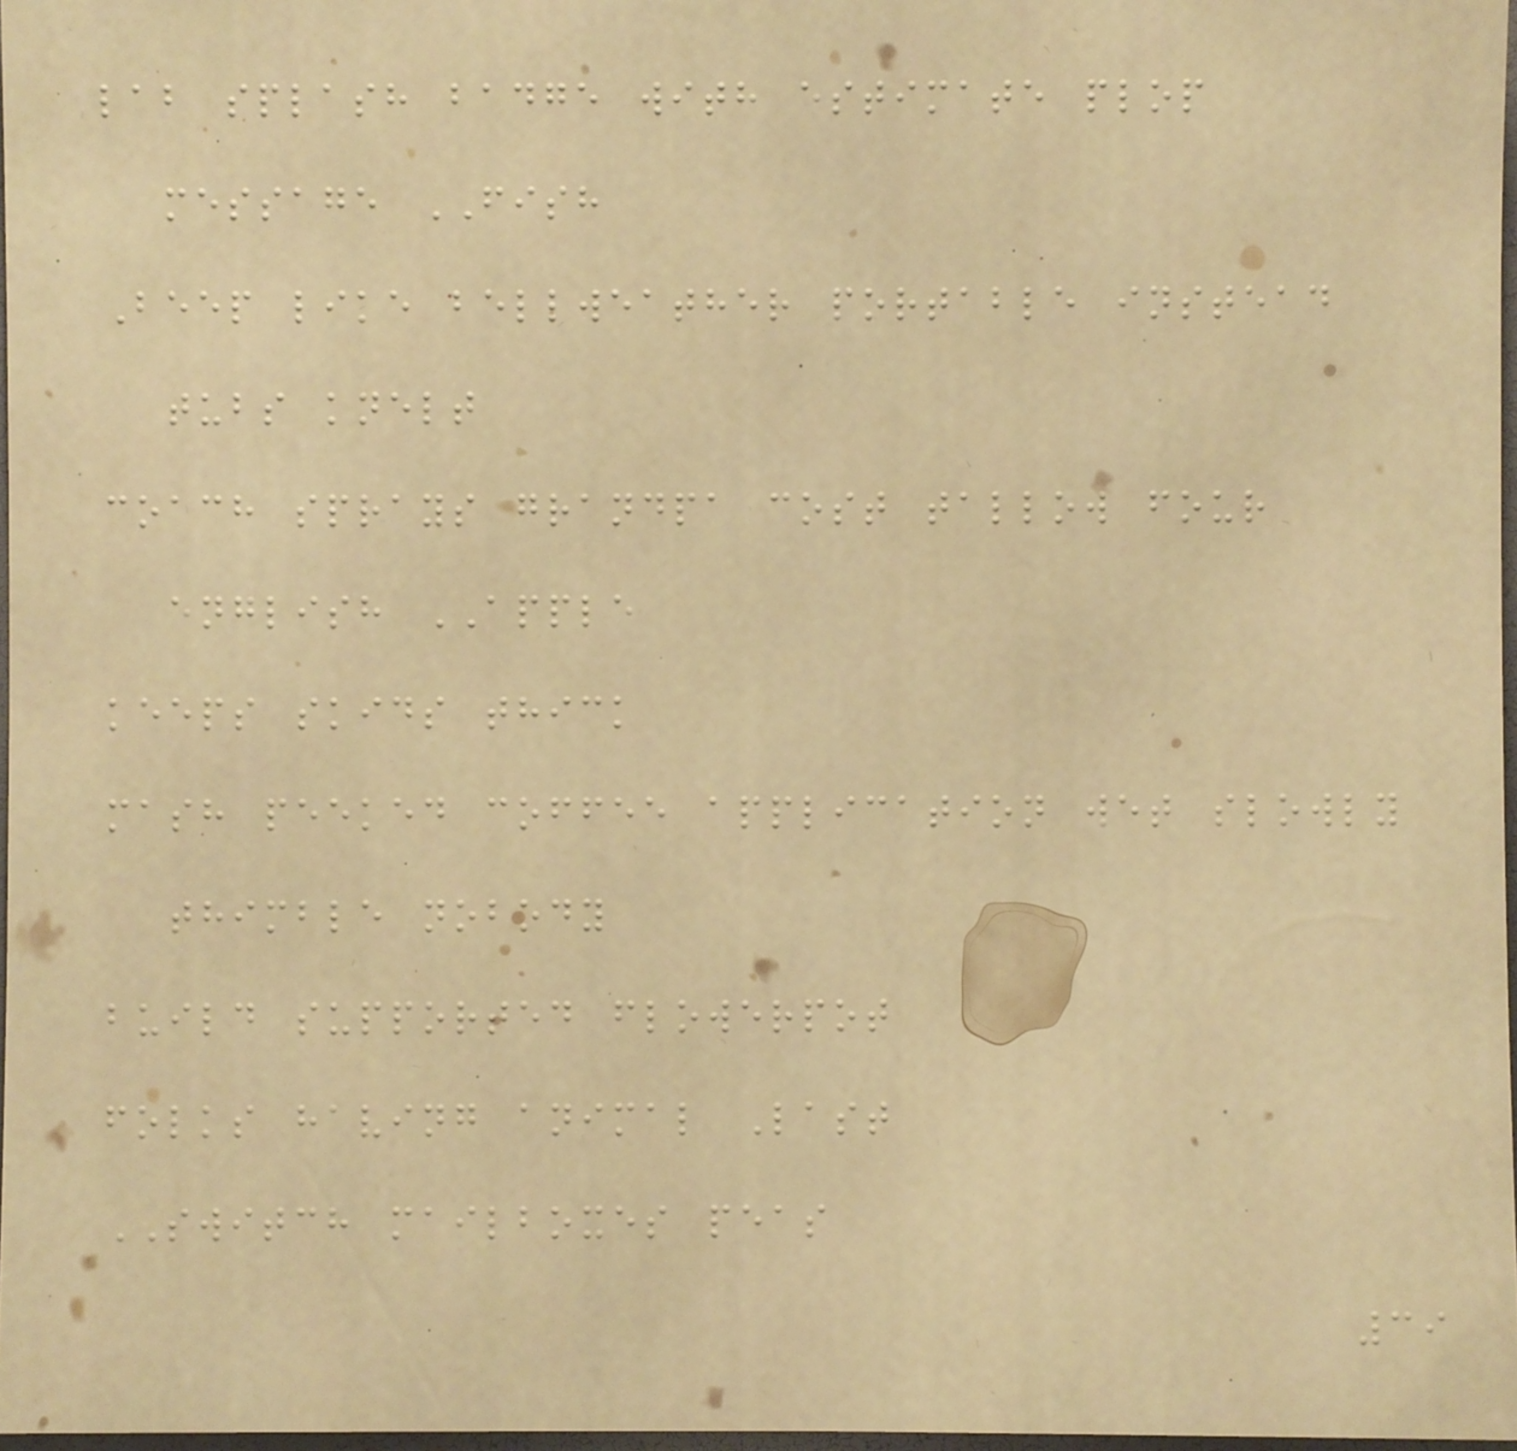lab splash badge with estimate plop
message FISH
Beep like bellweather portable instead
tubs knelt
coach sprays grandpa cost tallow four
english APPLE
keeps skids thick
mash peeked coffee application wet slowly
thimble nobody
build supported flowerpot
folks having animal Last
SWITCH mailboxes peas
39
